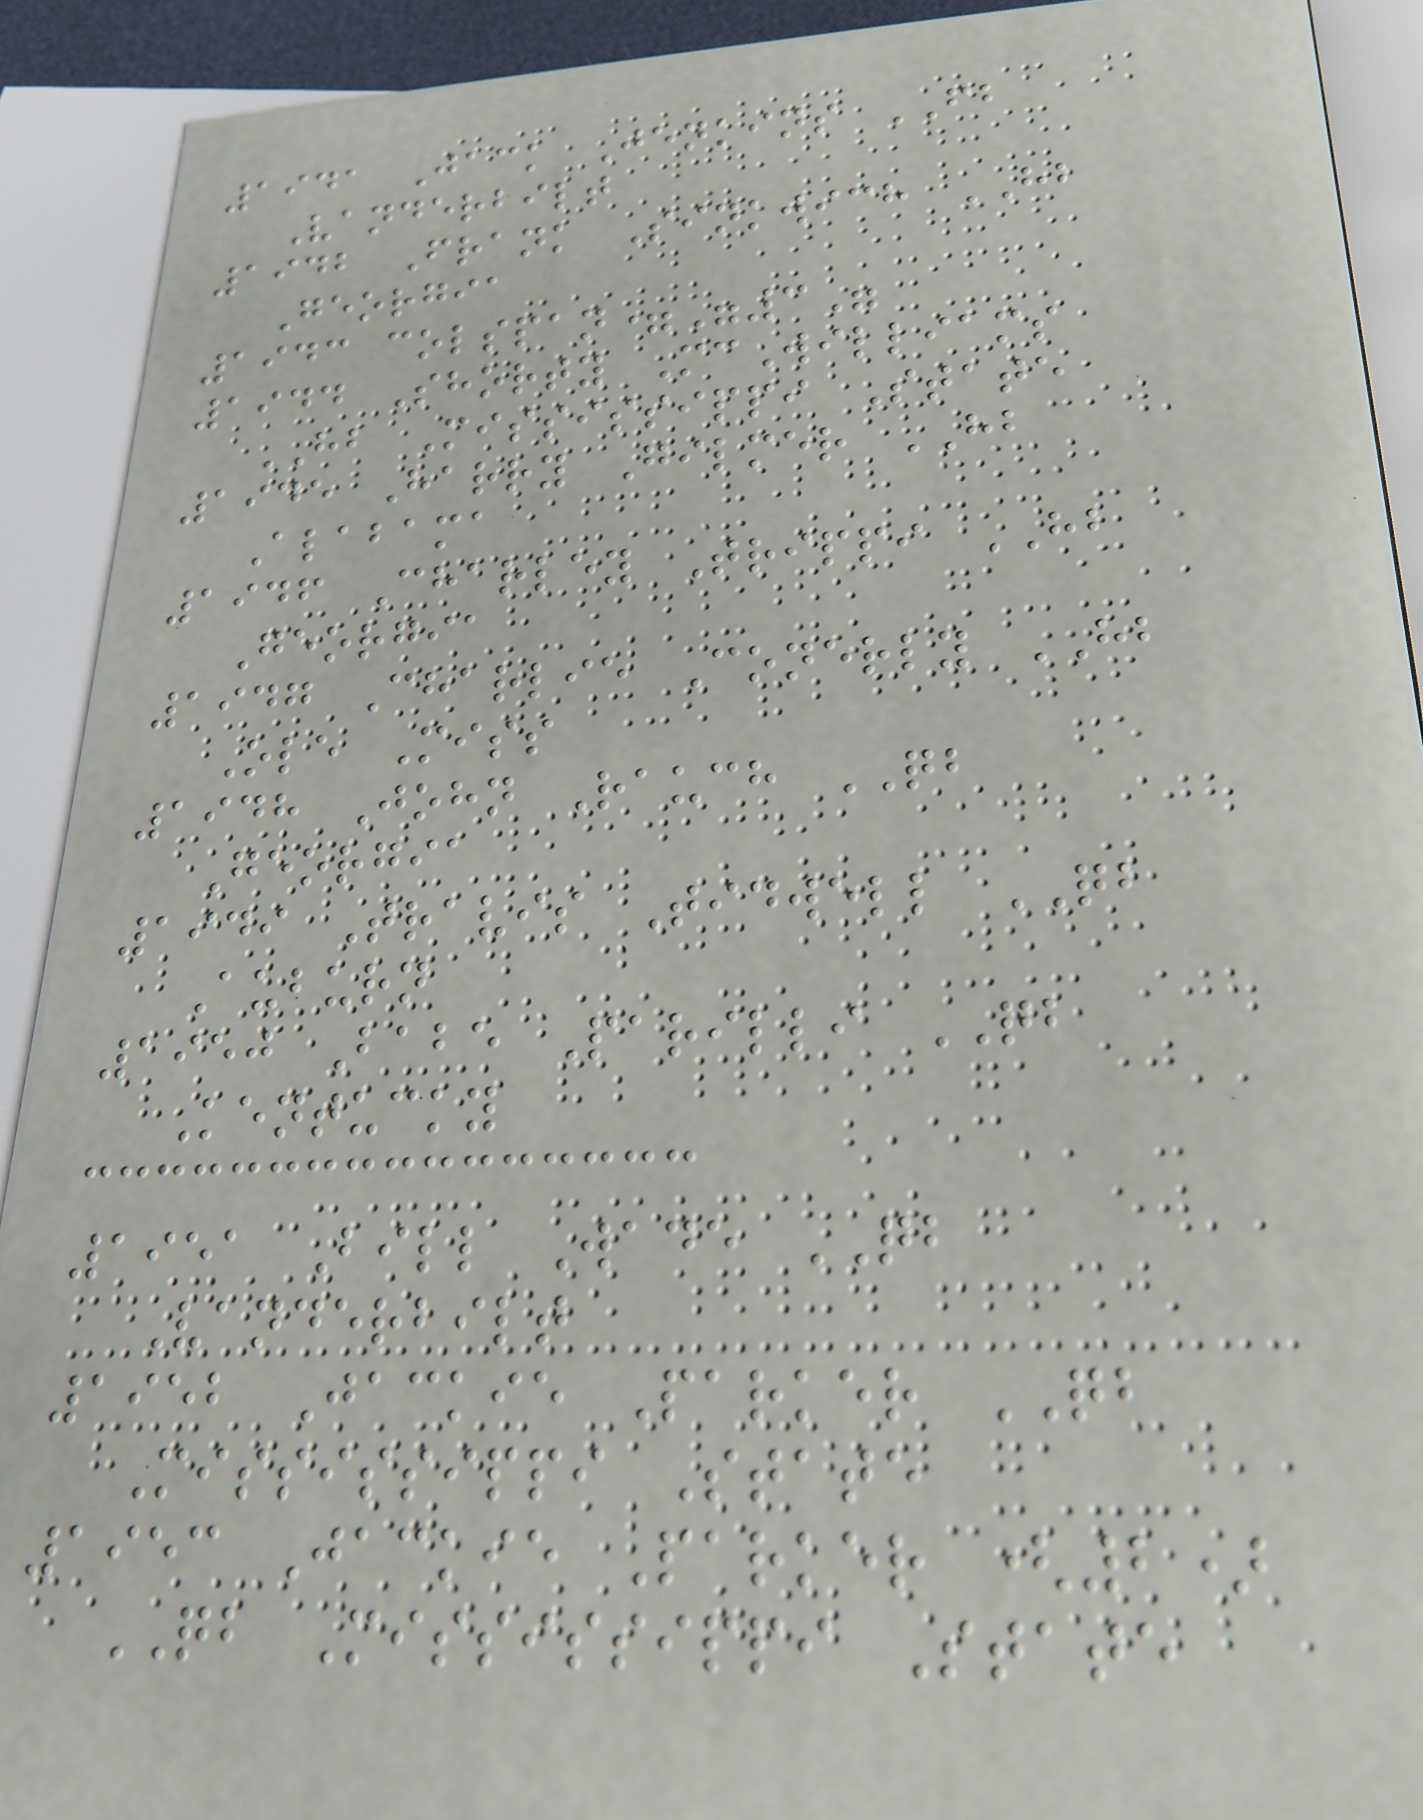1941 Jack Jenkins FB
Vanderbilt
1942 Frank Sinkwich HB
Georgia
1943 colspan="3"
1944 Shorty McWilliams
HB Mississippi State
1945 Harry Gilmer HB
Alabama
1946 Charley Trippi HB
Georgia
1947 Charlie Conerly HB
Ole Miss
1948 John Rauch QB
Georgia
1949 Travis Tidwell QB
Auburn
1950 Babe Parilli QB
Kentucky
1951 Bill Wade QB
Vanderbilt
1952 Jackie Parker QB
Mississippi State
1953 Jackie Parker (2)
QB Mississippi State
